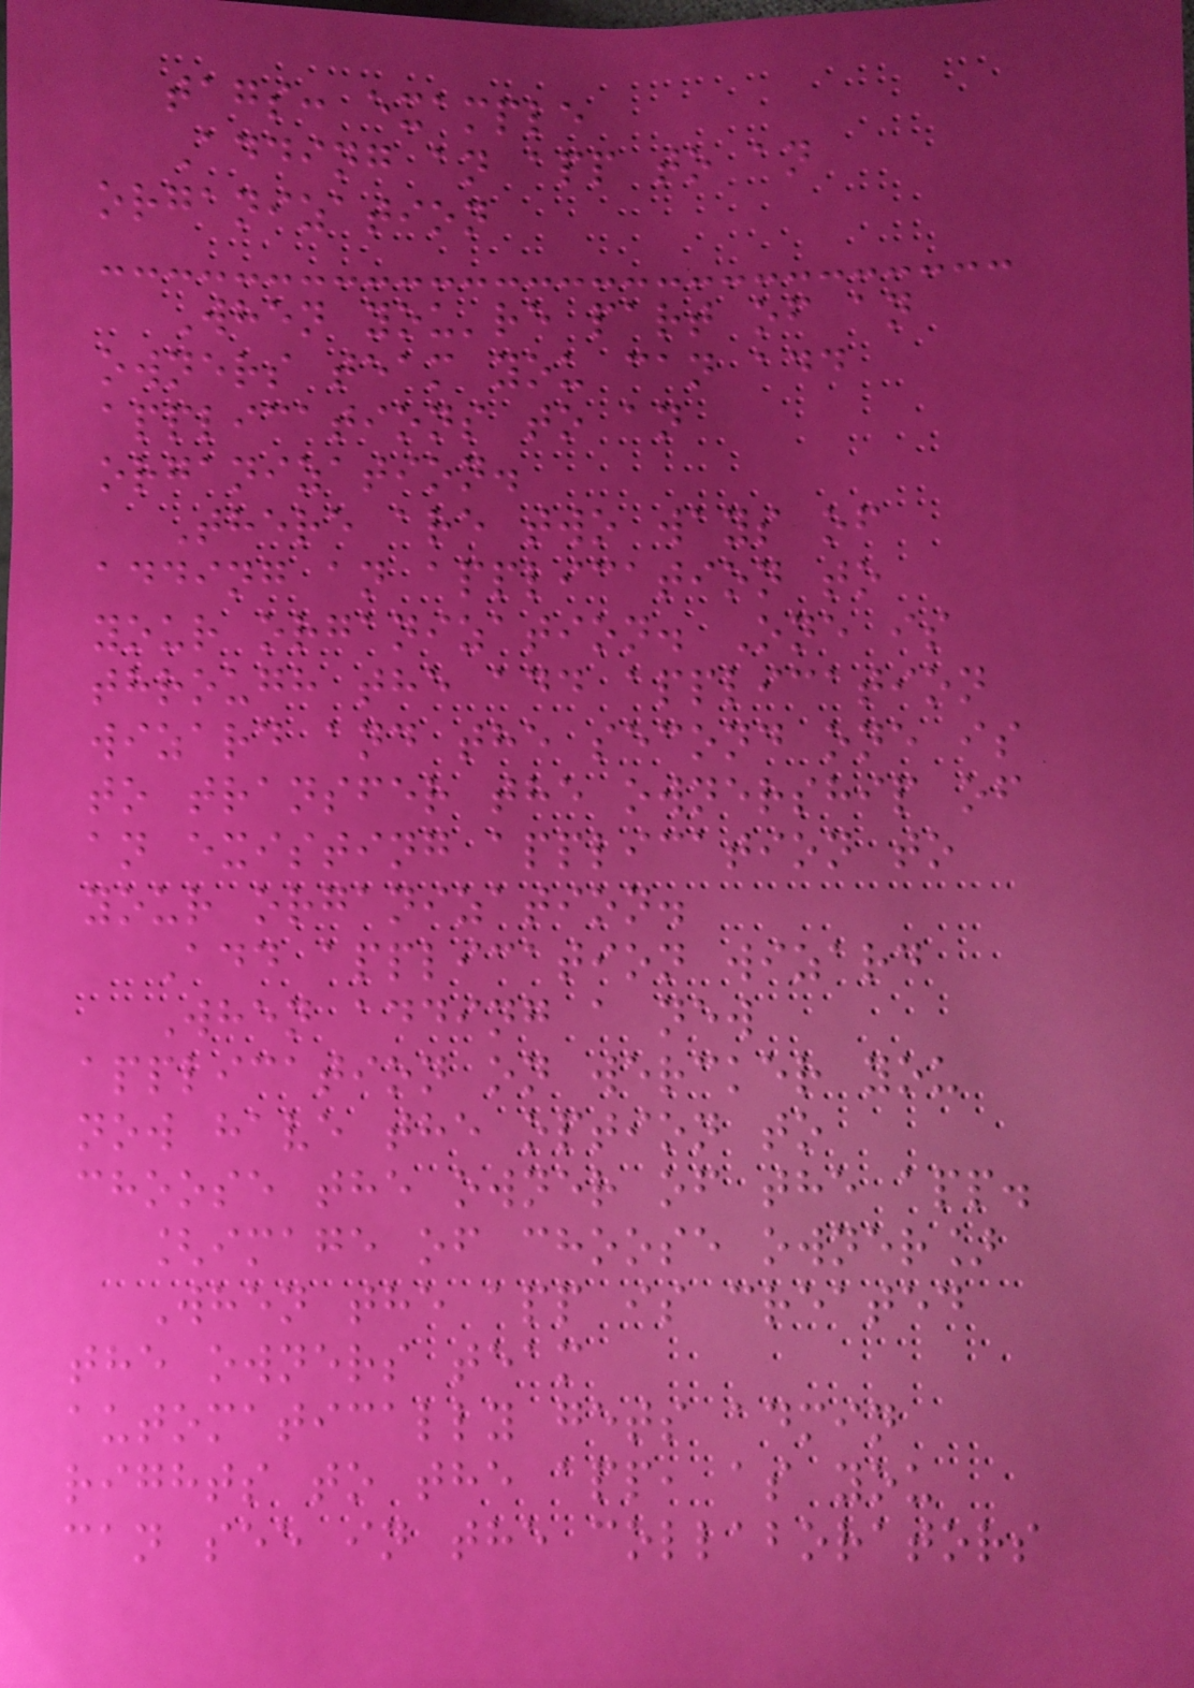tags: example
Adding an app to an
organization
When you're part of an
owners team you can add
applications to an
organization.
There are two ways of
adding an application to
your organization. One is
through the add application
wizard and the second one is
to transfer the ownership of
an existing application to
your organization.
Add application wizard
When adding a new
application on wercker you
now have the option to
choose the owner of the app.
[image of choose owner]
When the app is created
the owners team
automatically gets admin
rights to the app, as you
can see in the collaborators
